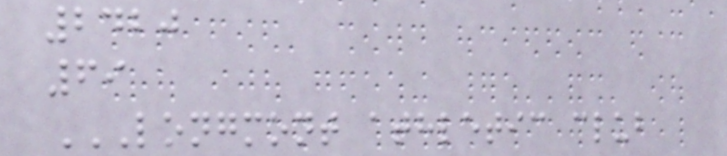2420
69
LONGMONT ATHLETIC CLUB
